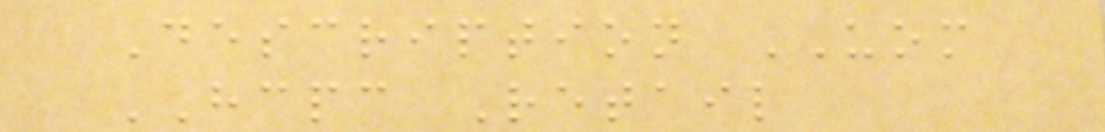Description UOM
HCPC Retail
